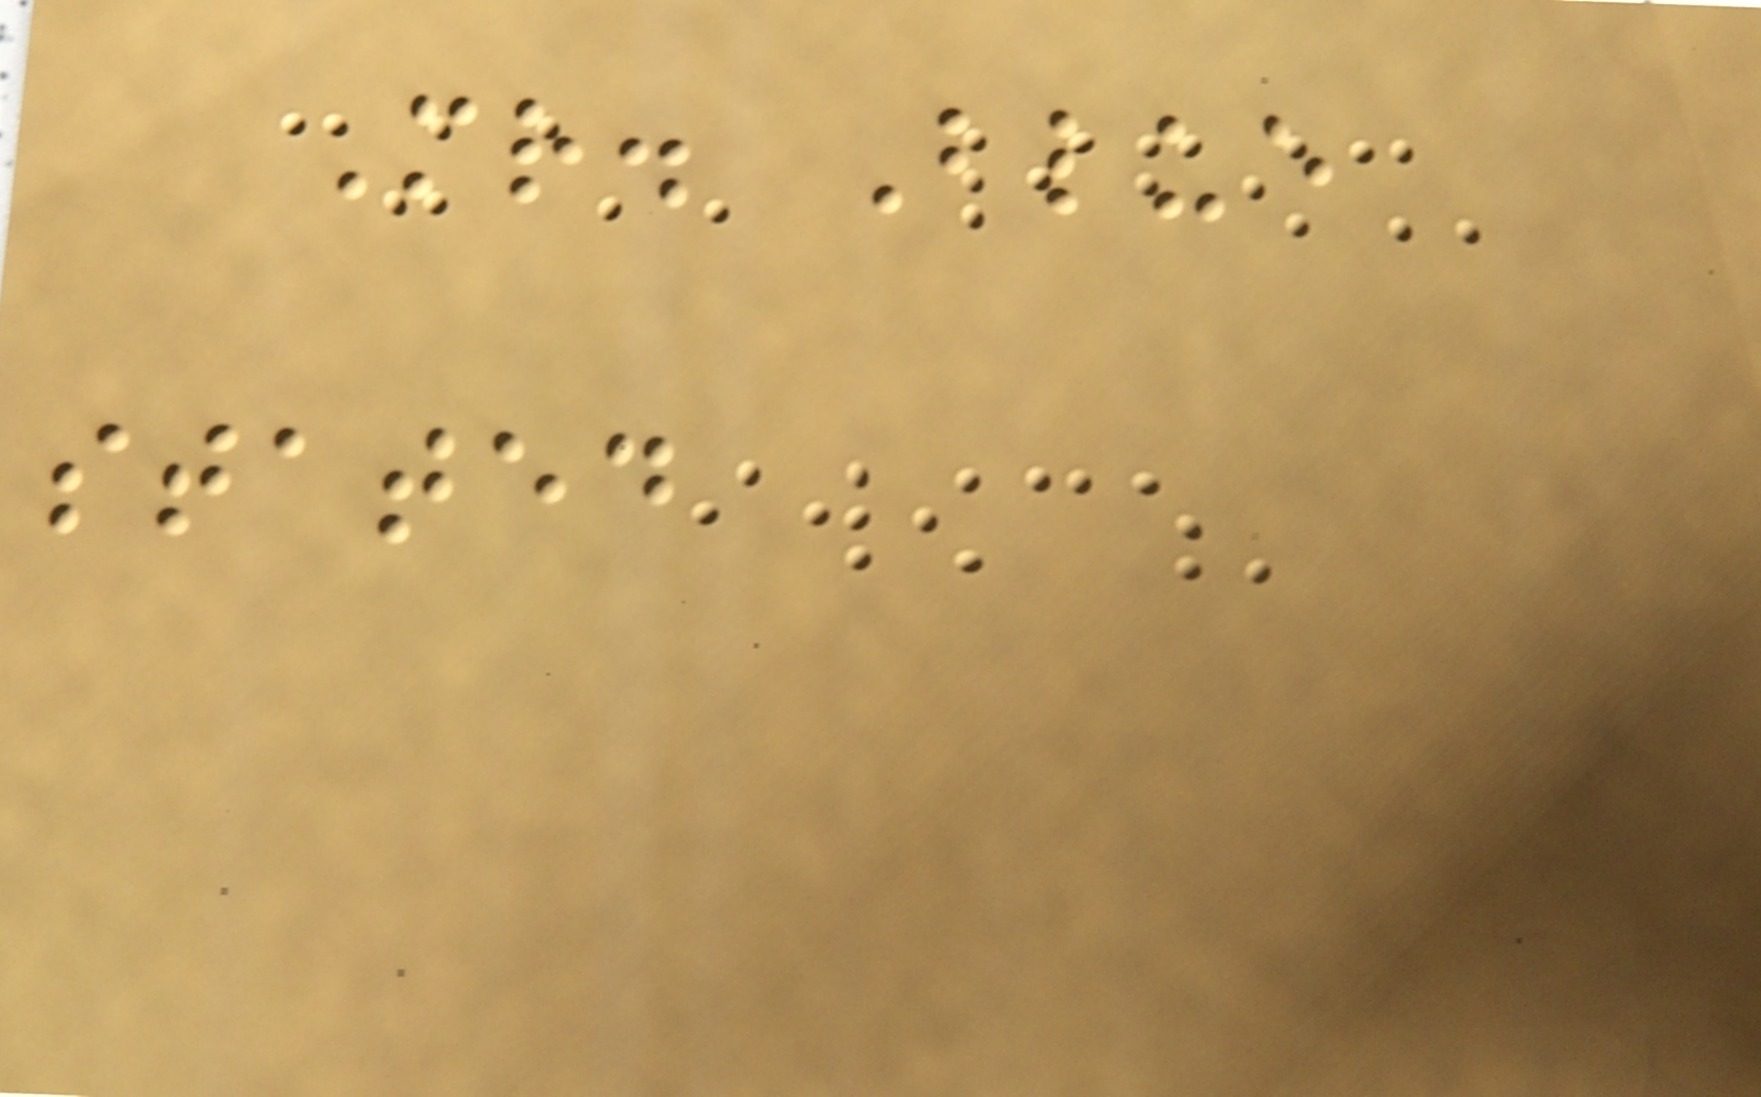Mr. Blue
stated
